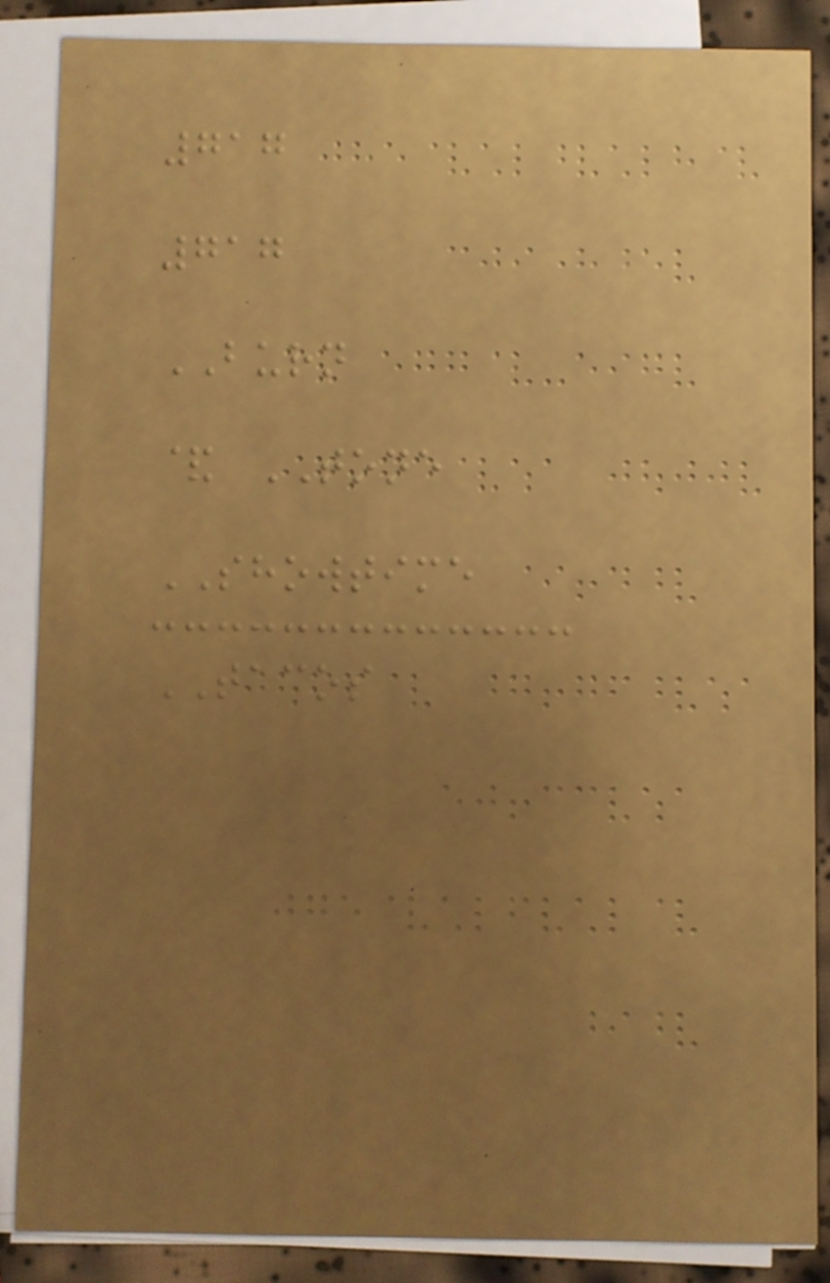717
717
BURN
& TONE
SHOWTIME
TACOS
